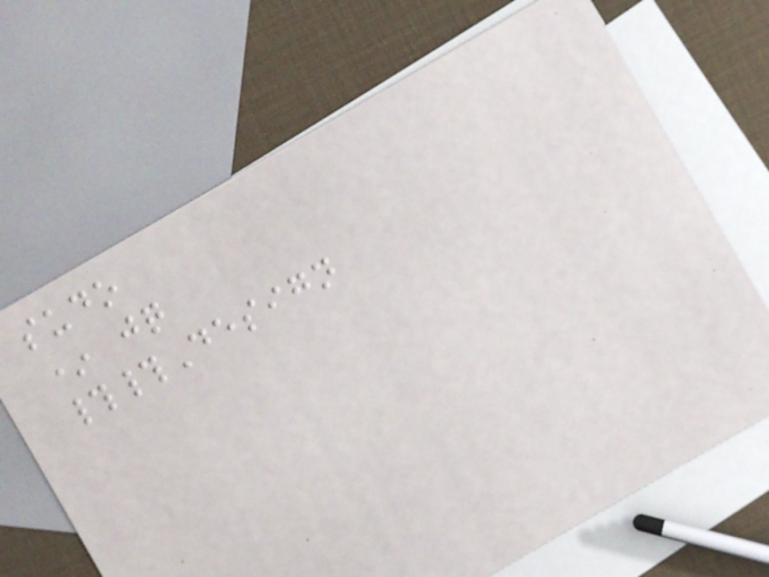sudo
* jq
##Design
